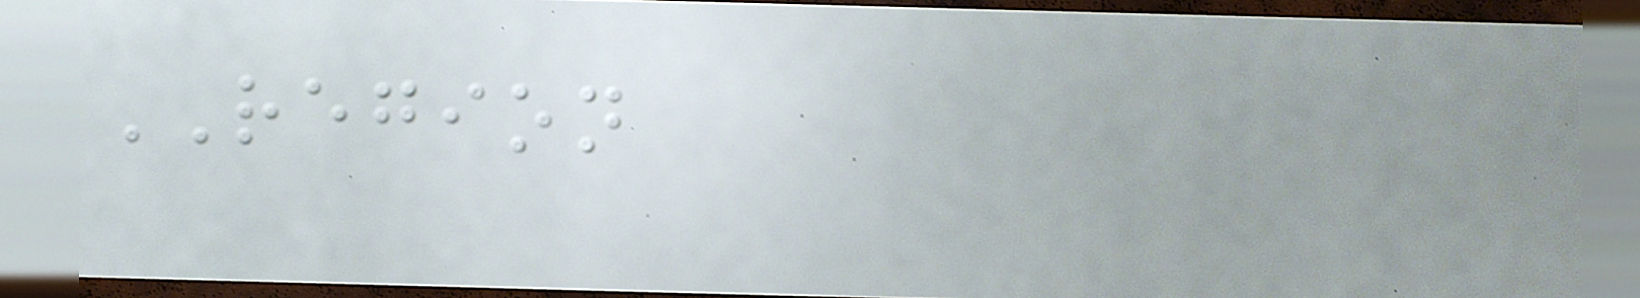REGION
